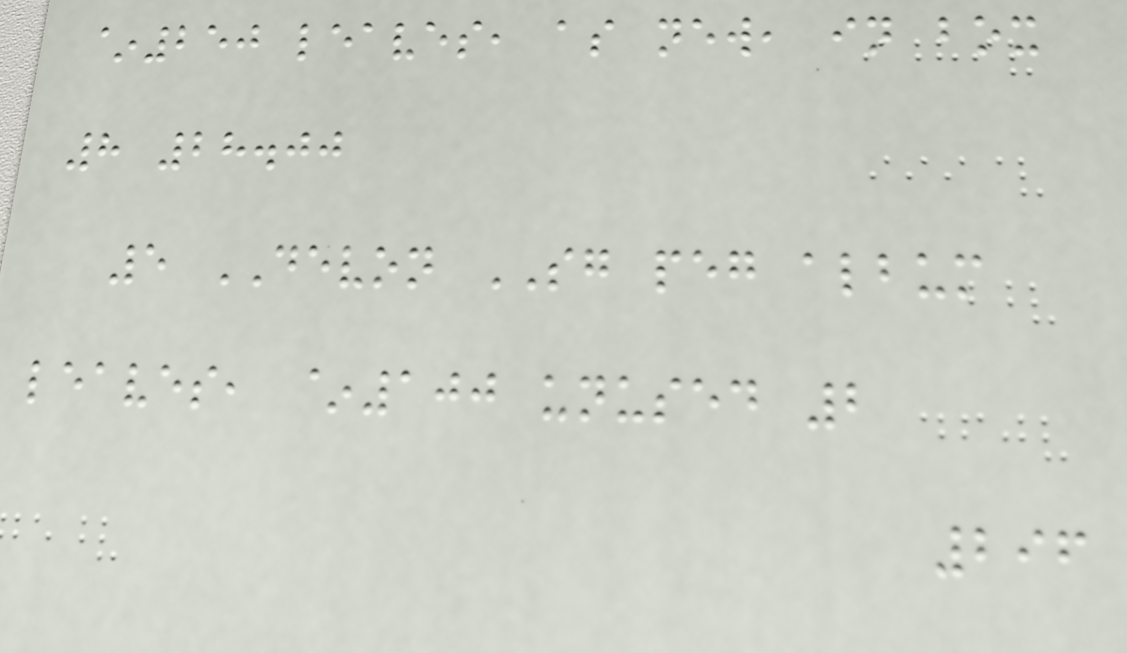~250 leaves, as new, in box
8 28.00
5 DEVON SG peg album
leaves, ~100 unused 2
296
